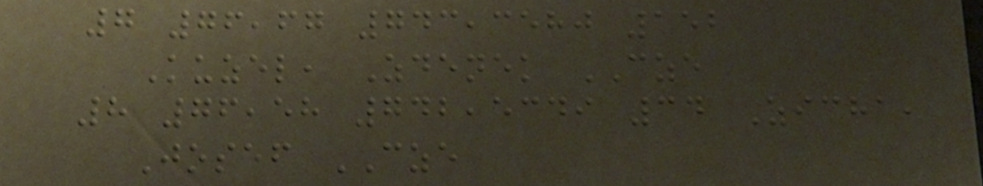7 76,67 743,3580 152
Kuzel, Zdenek CZE
8 76,58 742,5349 34 Zicha,
Josef CZE
